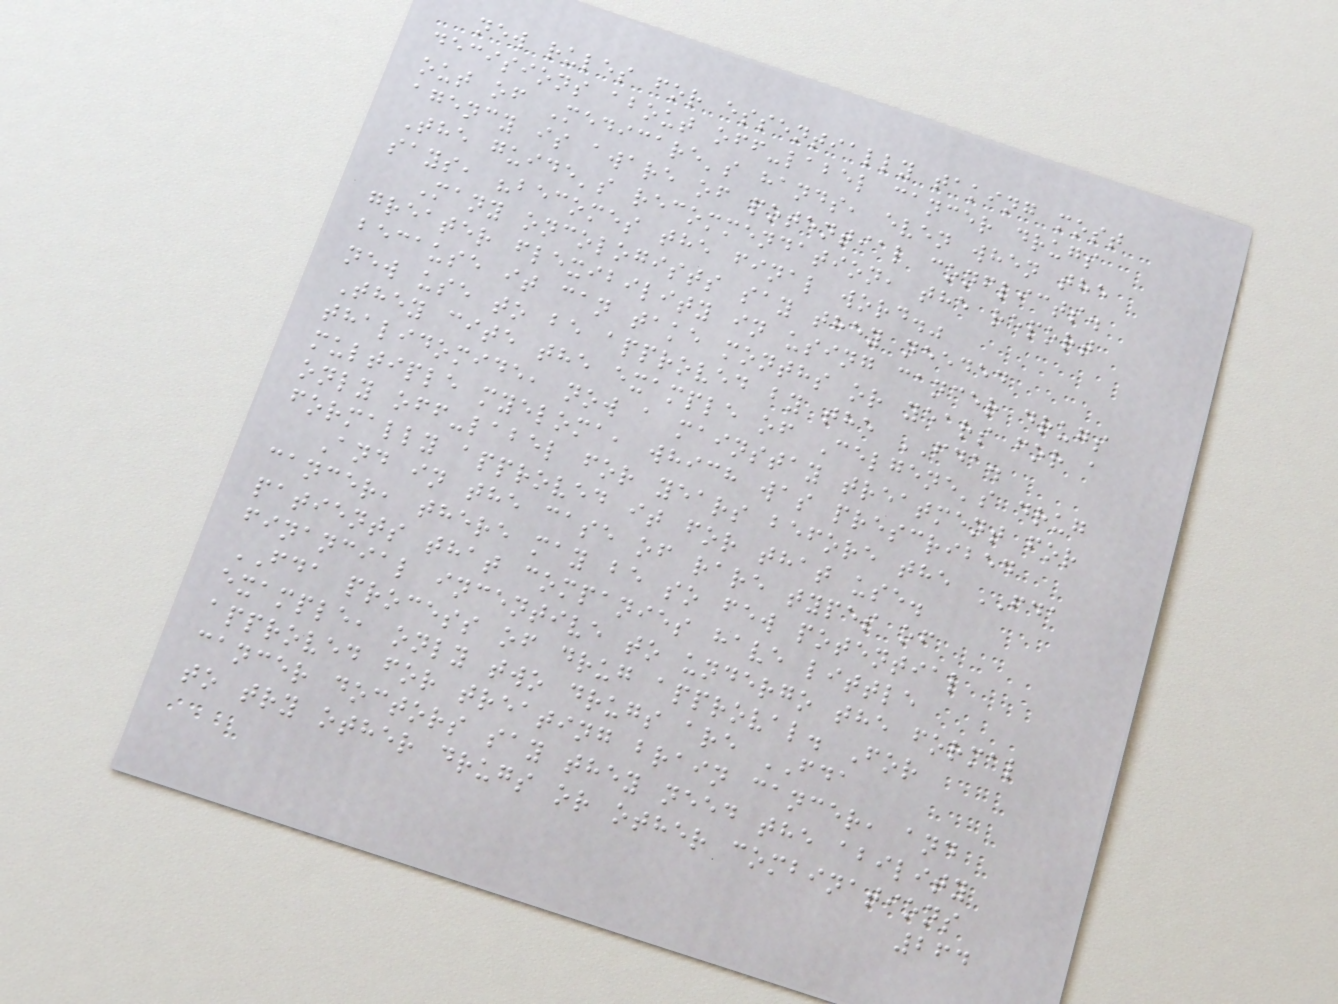new rules for essentially taking most
decisions about off-label cancer drugs
out of Medicare's hands, even when the
agency is aware of potential conflicts.
The guide's recommendation, the report
says, "becomes the final word."
Many oncologists say they needed
greater flexibility in using cancer drugs
because it can take months or years for a
new use to be approved by the FDA.
They cite the example of Celgene's drug
thalidomide, now a mainstay treatment for
multiple myeloma, which was prescribed
only off-label for years before the FDA
formally approved it for that use.
And in the case of rare types of
cancer, there may be so few potential
patients that companies have little
financial incentive to undergo the formal
FDA process of drug approval. For
example, only two drugs are FDA
approved for treating brain cancer, and
cancer doctors say they need the ability
to try other drugs or other combinations
264
